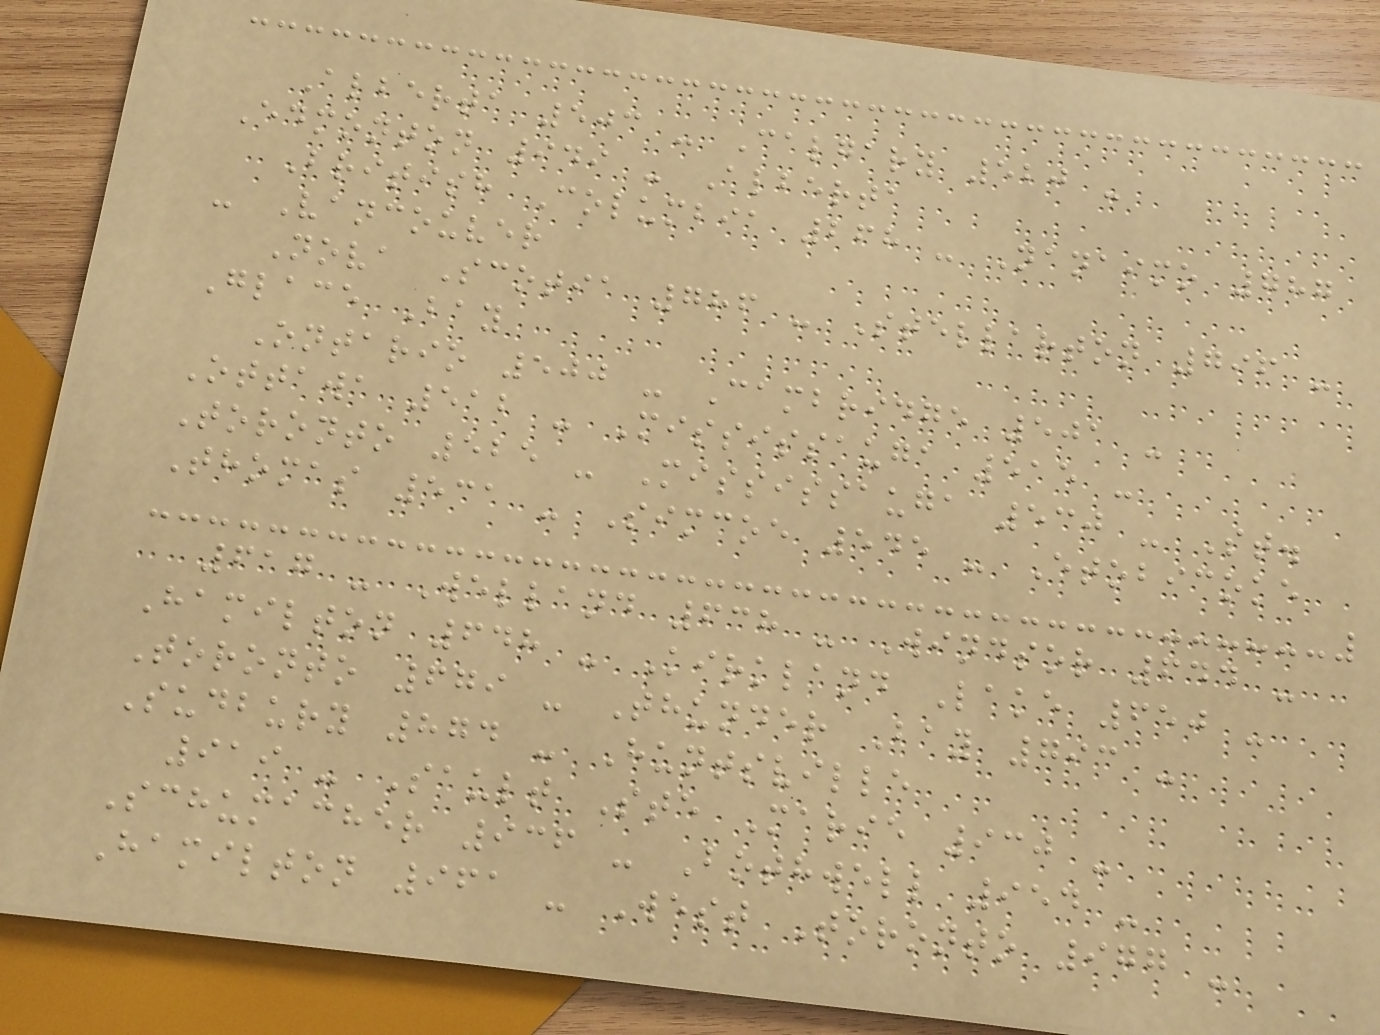Alberta 503 - Calgary 520 -
Edmonton 949 - Alberta
British Columbia 268 - Nanaimo 787
- Vancouver
Nova Scotia 786 - Stellarton 796 -
Glace Bay
Ontario 500 - Cambridge 501 -
Ottawa 512 - Mississauga 515 -
Toronto 525 - Mississauga 530 - St.
Thomas 531 - Simcoe 545 - Etobicoke
617 - Welland 638 - Windsor 644 -
Hamilton 648 - Kirkland Lake 650 -
Toronto 679 - Thunder Bay 793 -
Sudbury 874 - Huntsville
919 - Sault Ste Marie 930 -
Schumacher 936 - Bothwell 954 -
Hamilton 961 - West Toronto 977 -
